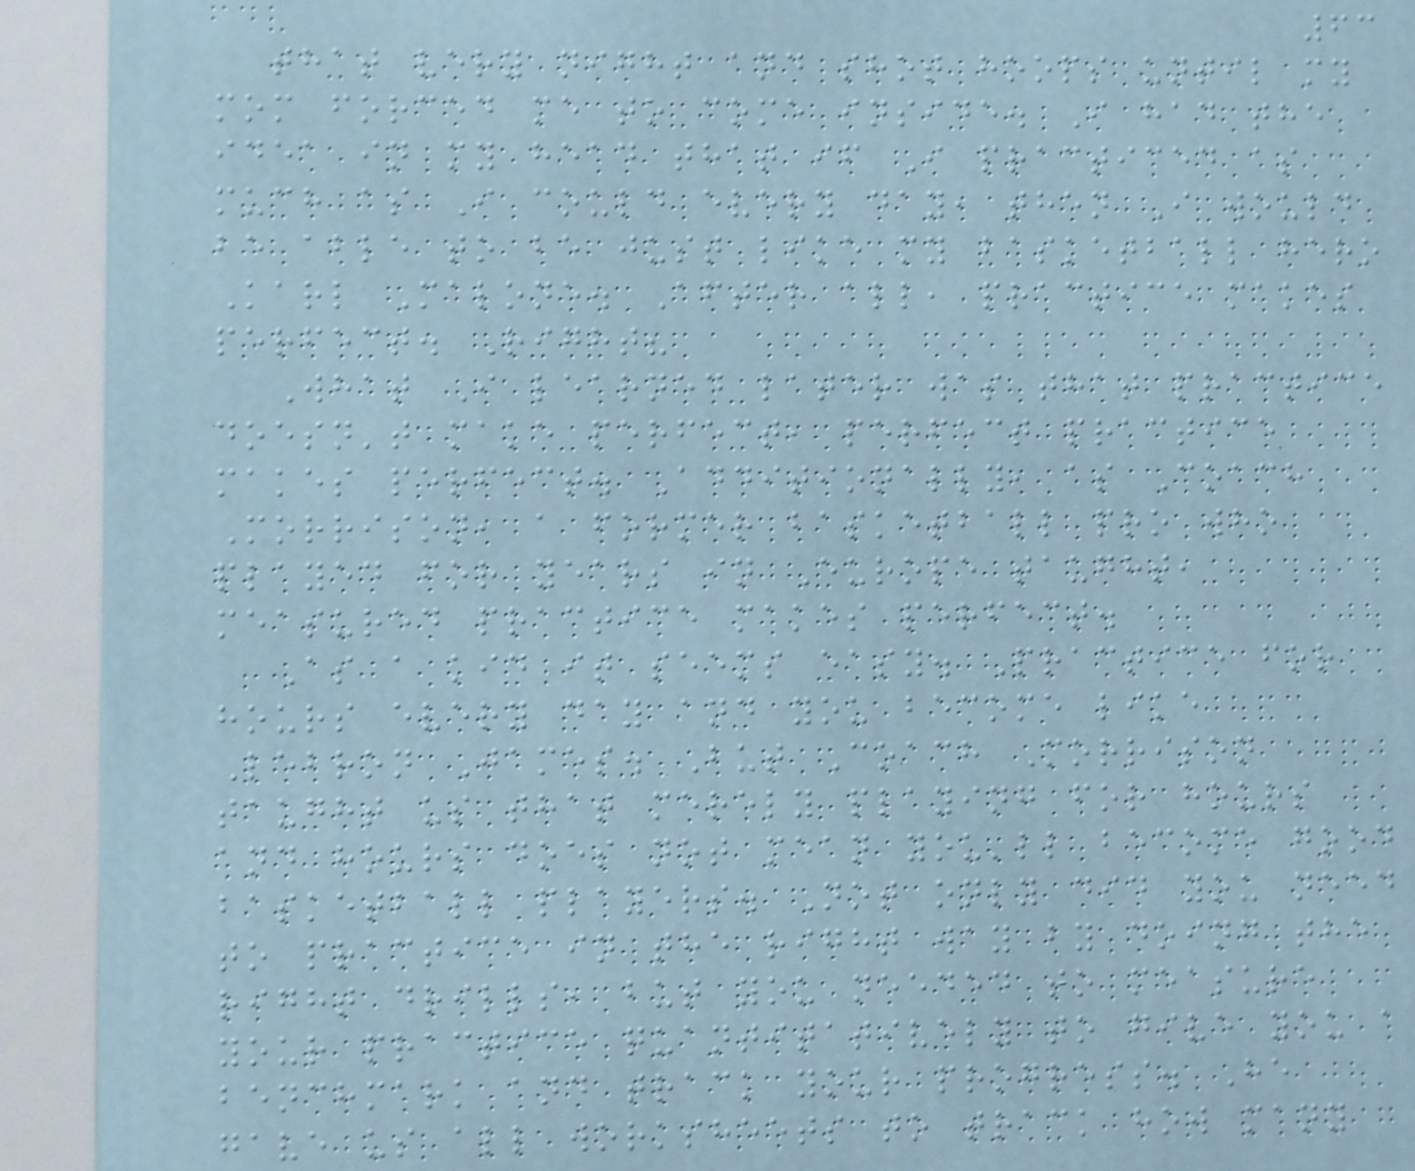63
that very night and shot hoops until my
mom forced me to come inside. I had the
idea in my head that if I practiced as
much as I could every day, then I would
be able to be just like my basketball hero
Karl Malone. After all, practice makes
perfect. Right?
What I learned later was that practice
doesn't make perfect, perfect practice
makes perfect. Additionally, as Coach
Morrison, a former basketball pro who
played for years in Europe taught,
measured practice makes perfect.
As a kid it seems easy. Practice for
hours every day and you become like
Lebron James. But Coach Morrison
taught us that merely playing for hours
and hours does not mean you'll become good
basketball players. Not only did you need
to practice in the right way by doing the
right drills, but you needed to measure
your practice quantitatively to give you a
benchmark and track your progress. He
gave us all worksheets to track how many
